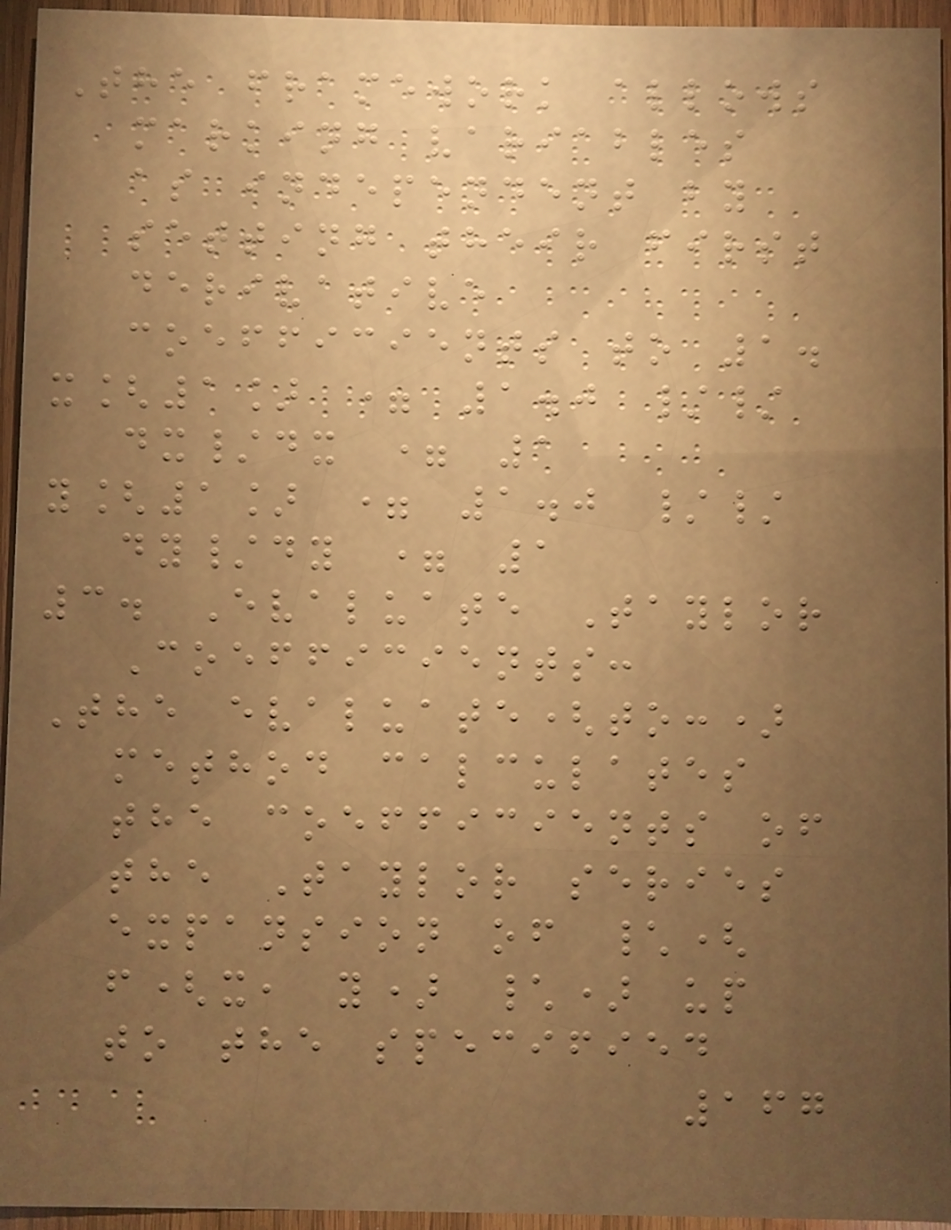The framework allows
marking variables
as independent by
setting their first
derivative
coefficients to 1.
x[1] = 1.0 //
dx/dx = 1
y[1] = 1.0 //
dy/dy = 1
3. Evaluate Taylor
Coefficients:
The evaluate(to:)
method calculates
the coefficients of
the Taylor series
expansion of \(
f(x, y) \) up
to the specified
167
